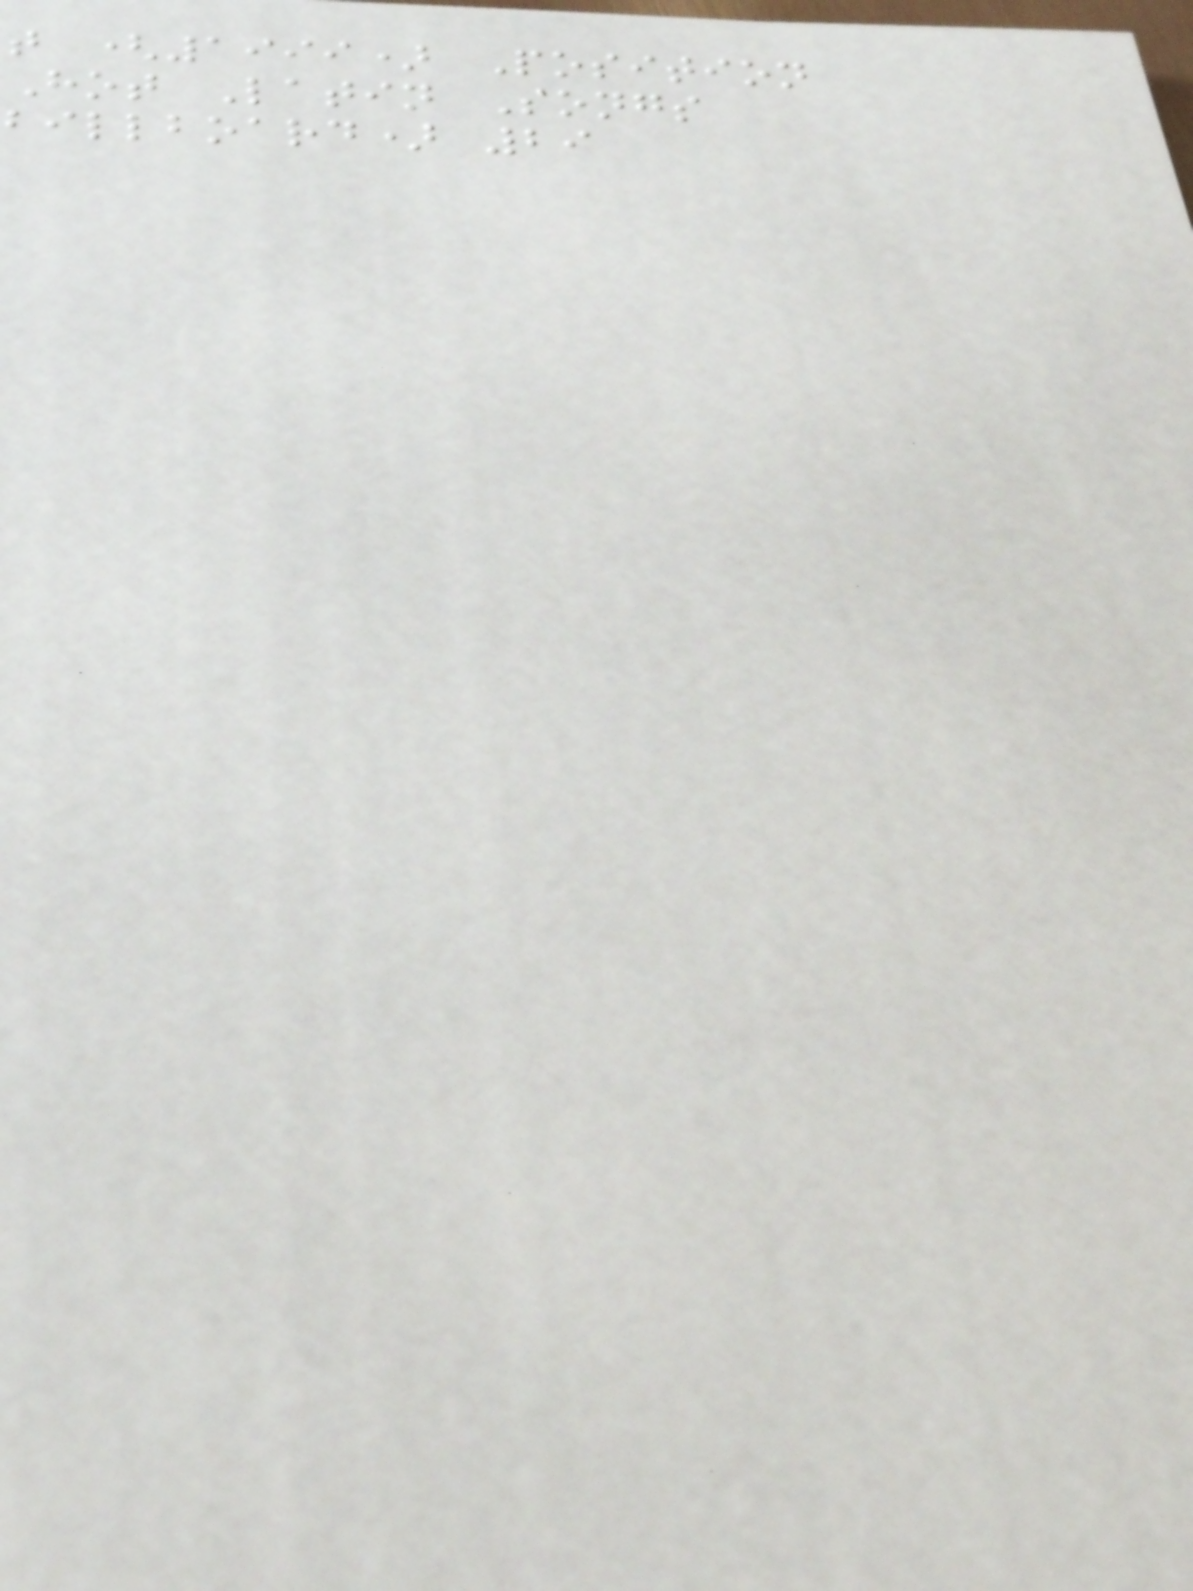t (1999) Position
Hot Latin Songs
billboard) 29
